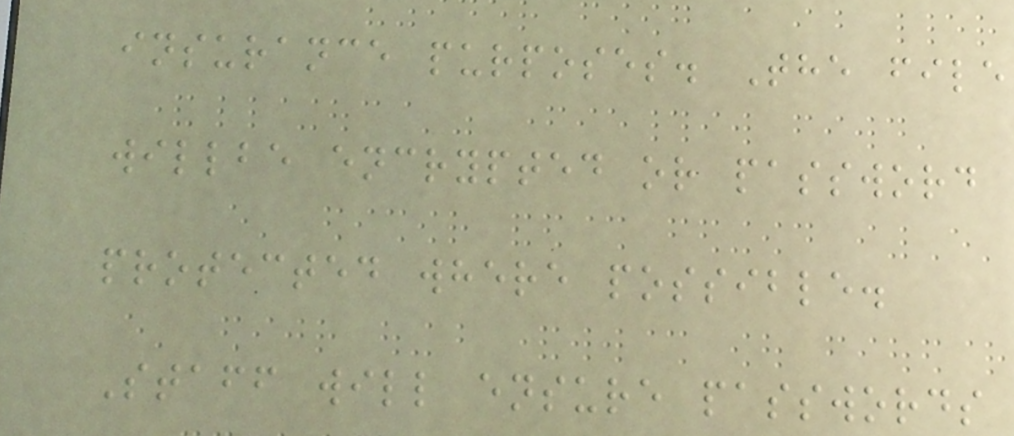insurance purposes. The file
willbe encrypted or password
protected where possible.
Staff will ensure passwords
